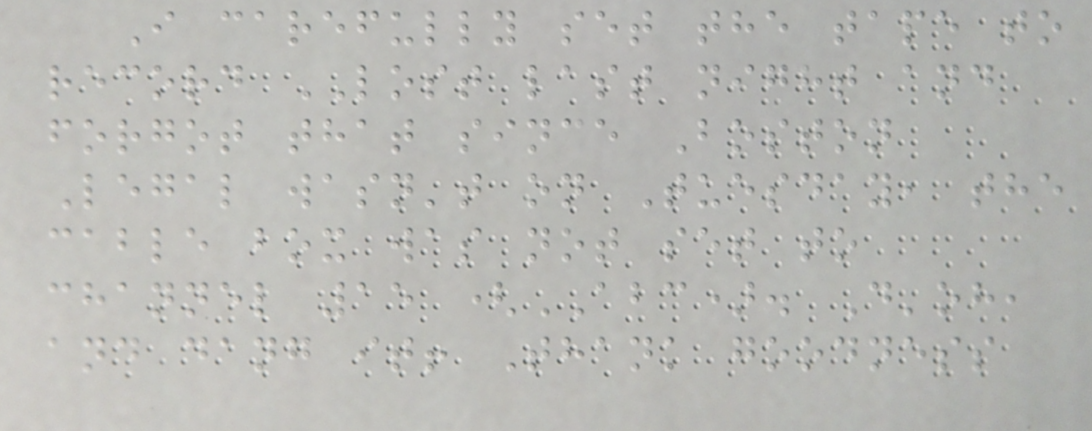I carefully set the tape to
record LOST last night and
forgot that since Boston
Legal wasn't on Tuesday, the
cable box was not set to
channel 15 (ABC). D'oh,
and dang it! Thank goodness
